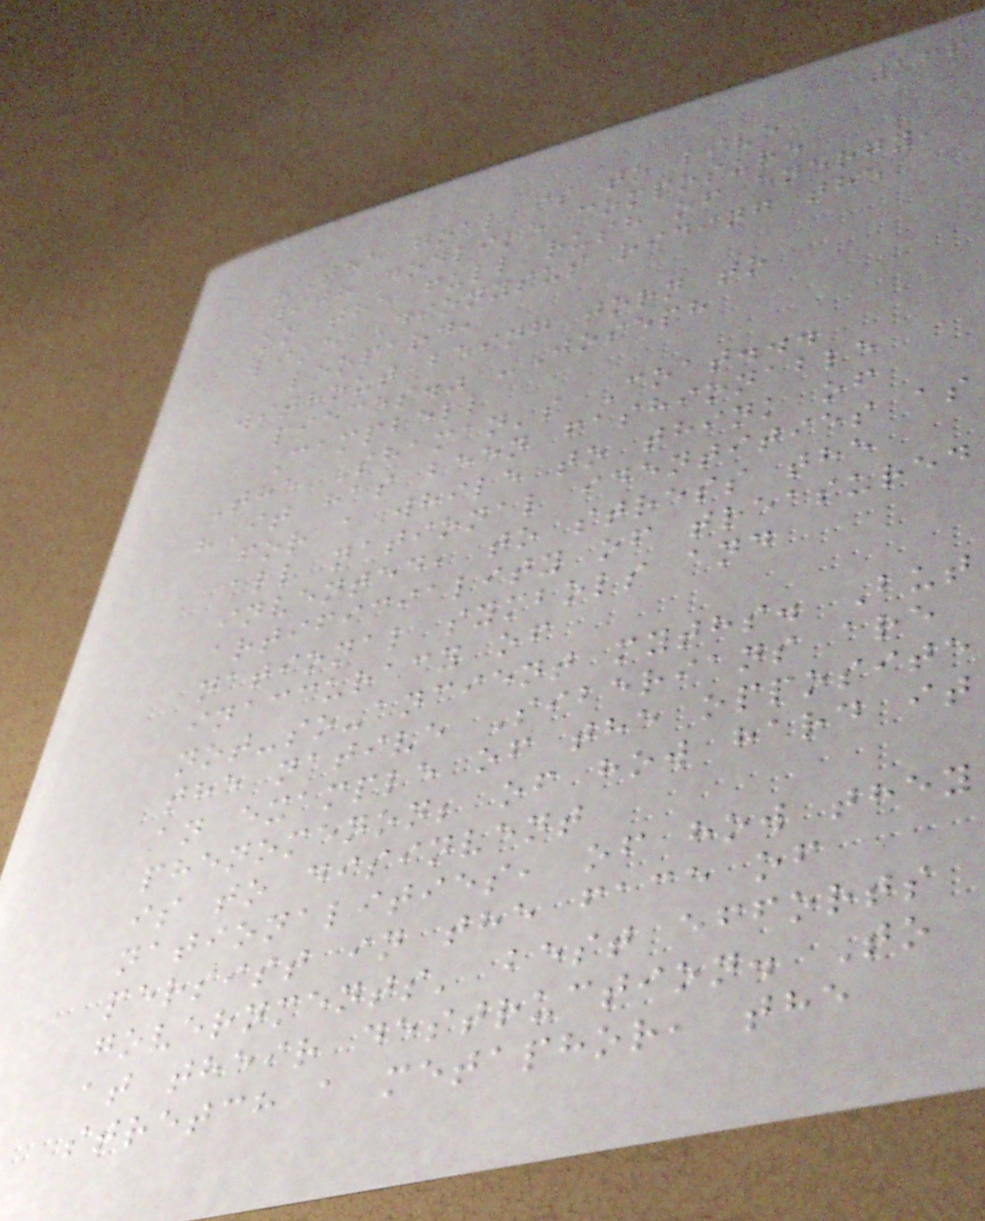166
"The goal is to live
with godlike composure
on the full rush of energy,
like Dionysus riding the
leopard,
without being torn to
pieces." -Joseph
Campbell
The Shaman's Coat...
"It has been fashionable
for a while to think of
all national identities as
invented, to stress the
artificiality of treasured
national symbols and
inaccuracy of
not-so-ancient myths. But
the native Siberians are
an example of the opposite
phenomenon; of how hard it
is to disinvent
nationalities, of how they
persist in the face of
governments' best efforts
at their destruction. To
stretch a metaphor, the
